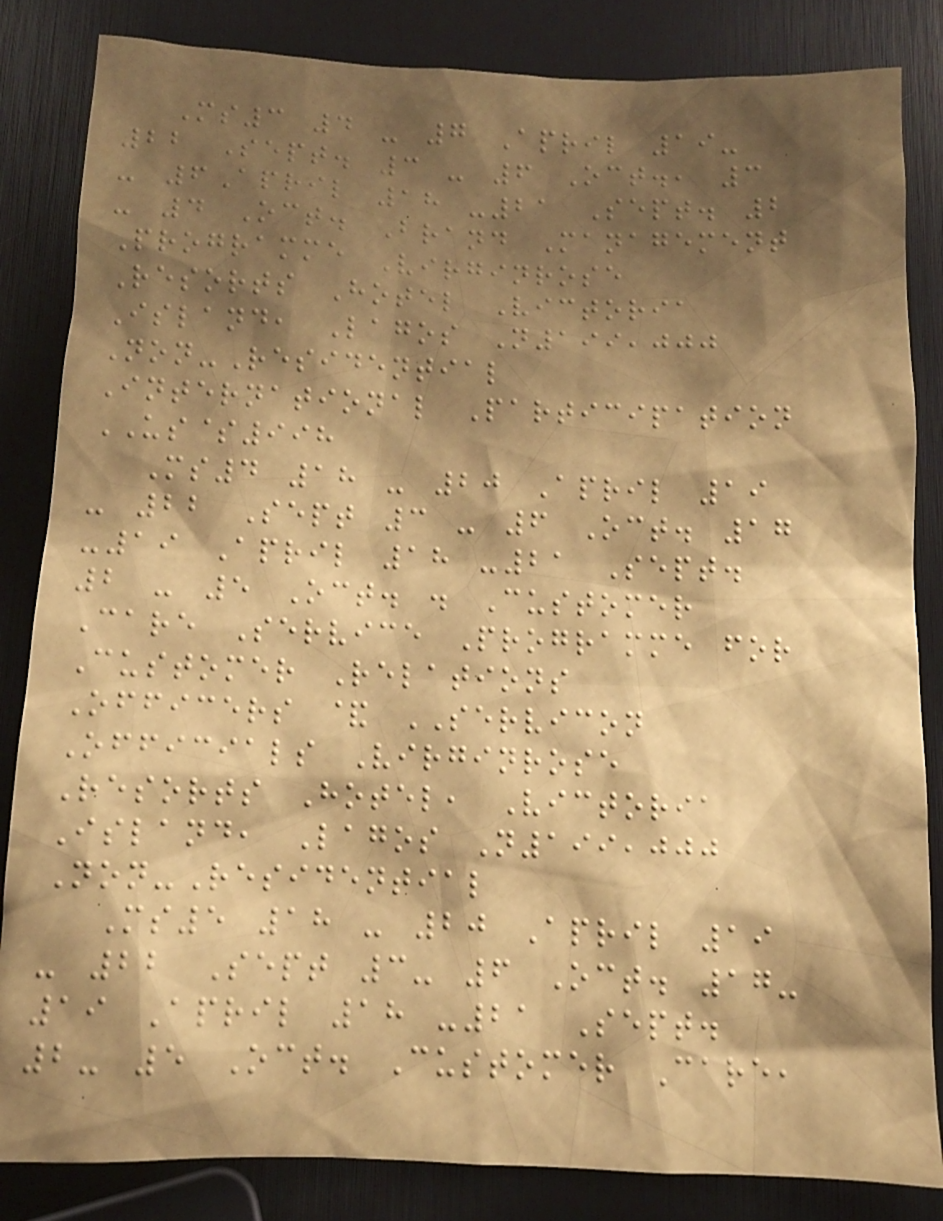Ms3 4 - 7 April 19-
22 Sept. 3 - 6 Oct., 3
- 6April 18 -21 Sept. 2
- 4 Oct. Brand Management
Programme Virginrose
Resorts Hotel Victoria
Island, Lagos N199,000
Non-Residential
International Participation
US$998
Ms4 18 - 20 April 19
- 22 Sept 3 - 6 Oct. 17
-19 April 18 -21 Sept.
2 - 5 Oct. . Customer
Care Service Programme for
Customer Relations
Officers & SERVICON
Officials Virginrose
Resorts Hotel, Victoria
Island, Lagos N199,000
Non-Residential
Ms5 18 - 20 April 19
- 22 Sept 3- 6 Oct. 17-
19 April 18 -21 Sept.
2- 5 Oct. Customer Care,
